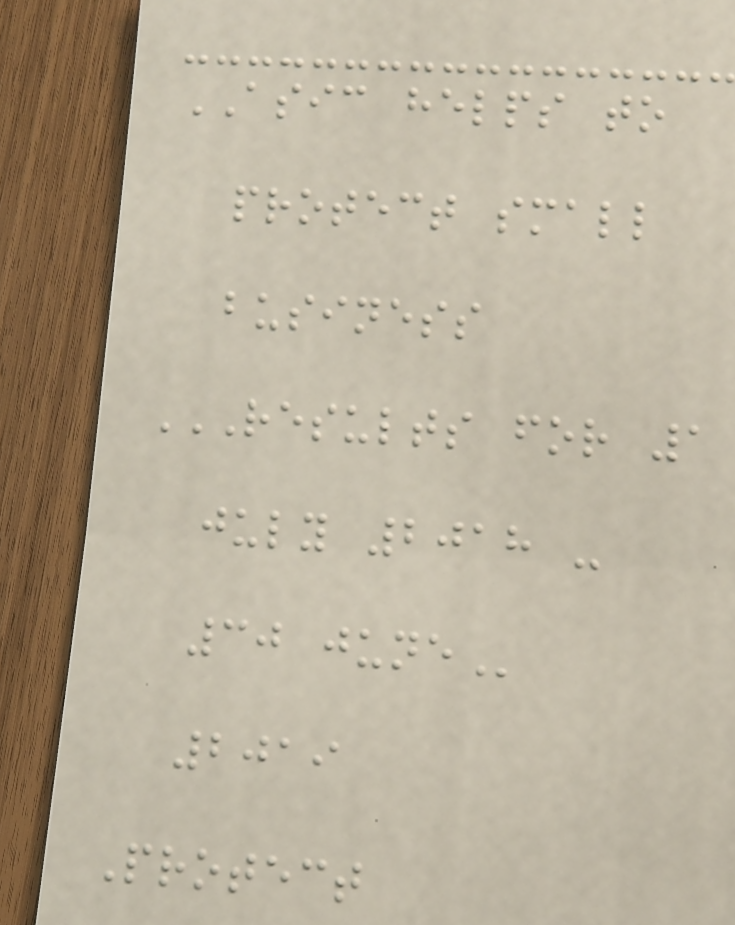ASIC helps to
protect small
business
RESULTS FOR 1
JULY 2018 -
30 JUNE
2019
Protect
